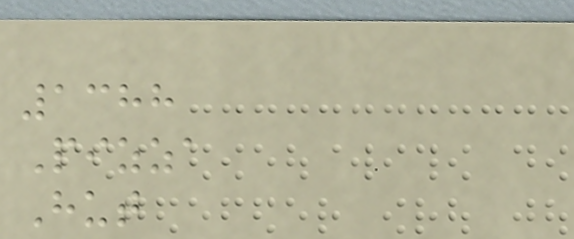1388
Pizza
Hut
